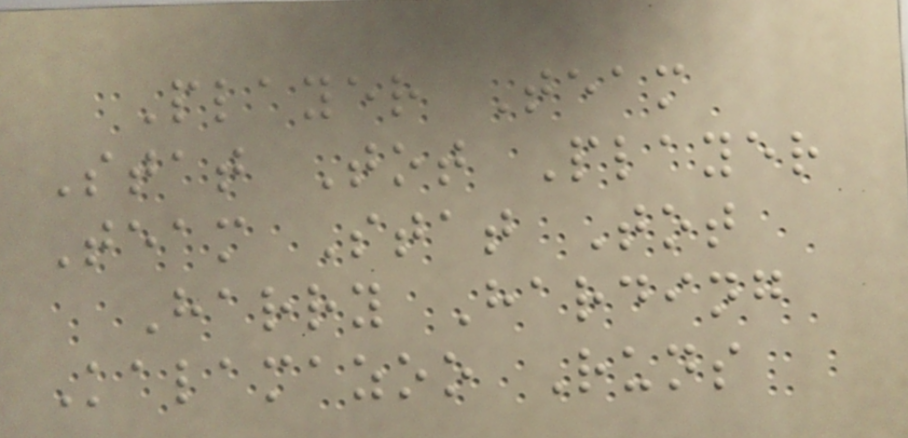Player Team
Stat Tot Player
Team Stat Tot
Harry Harding
Kalamazoo Runs
